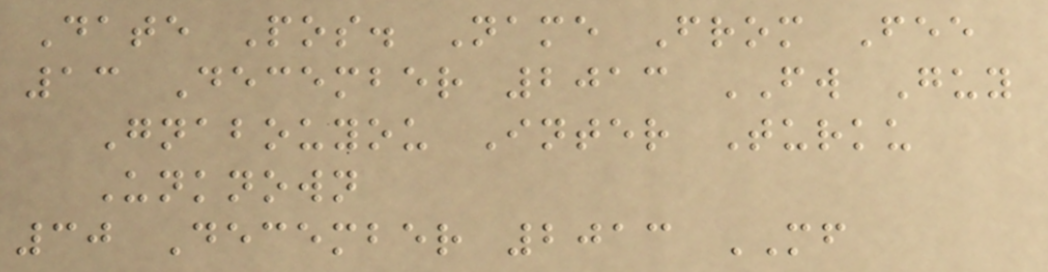Date Pos. Name From Fee
13 December 2013 FW Guy
Gnabouyou Inter Turku
Unknown
30 December 2013 MF
